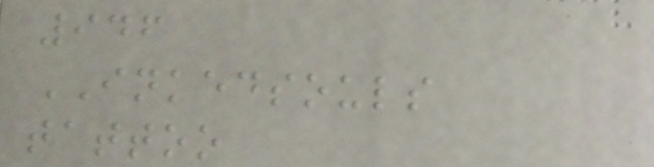946
INKEDSOULS
tattoo
